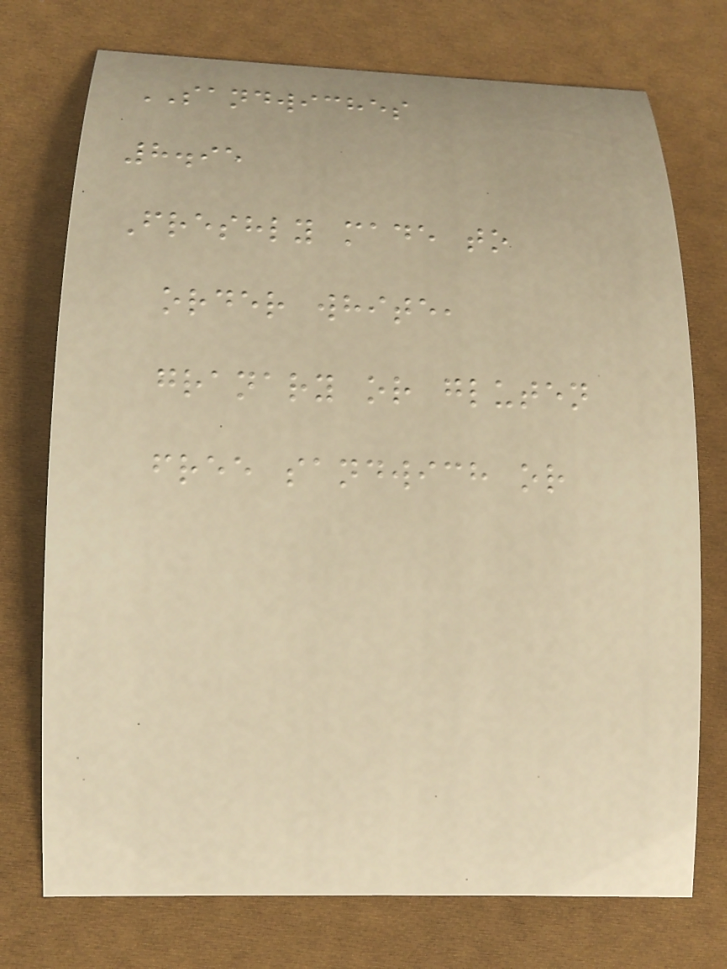SANDWICHES
8.95
Freshly made to
order white,
granary or gluten
free sandwich or
